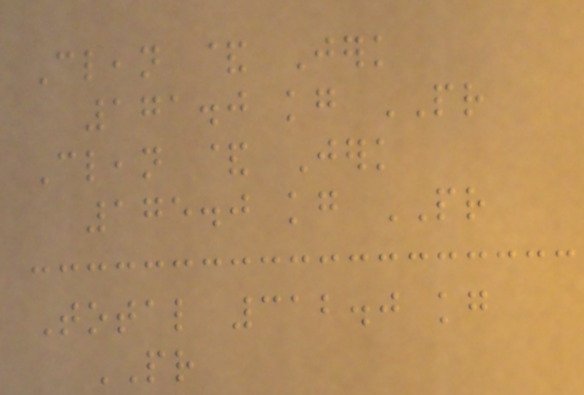Clean & Jerk
171.0 kg PR
Clean & Jerk
175.0 kg PR
Total 312.0 kg
PR
